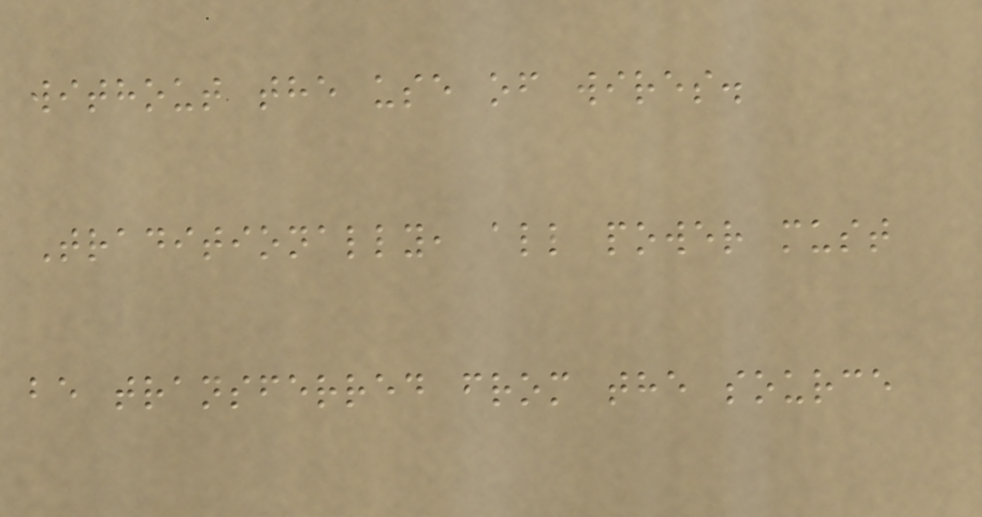without the use of wires.
Traditionally, all power must
be transferred from the source
